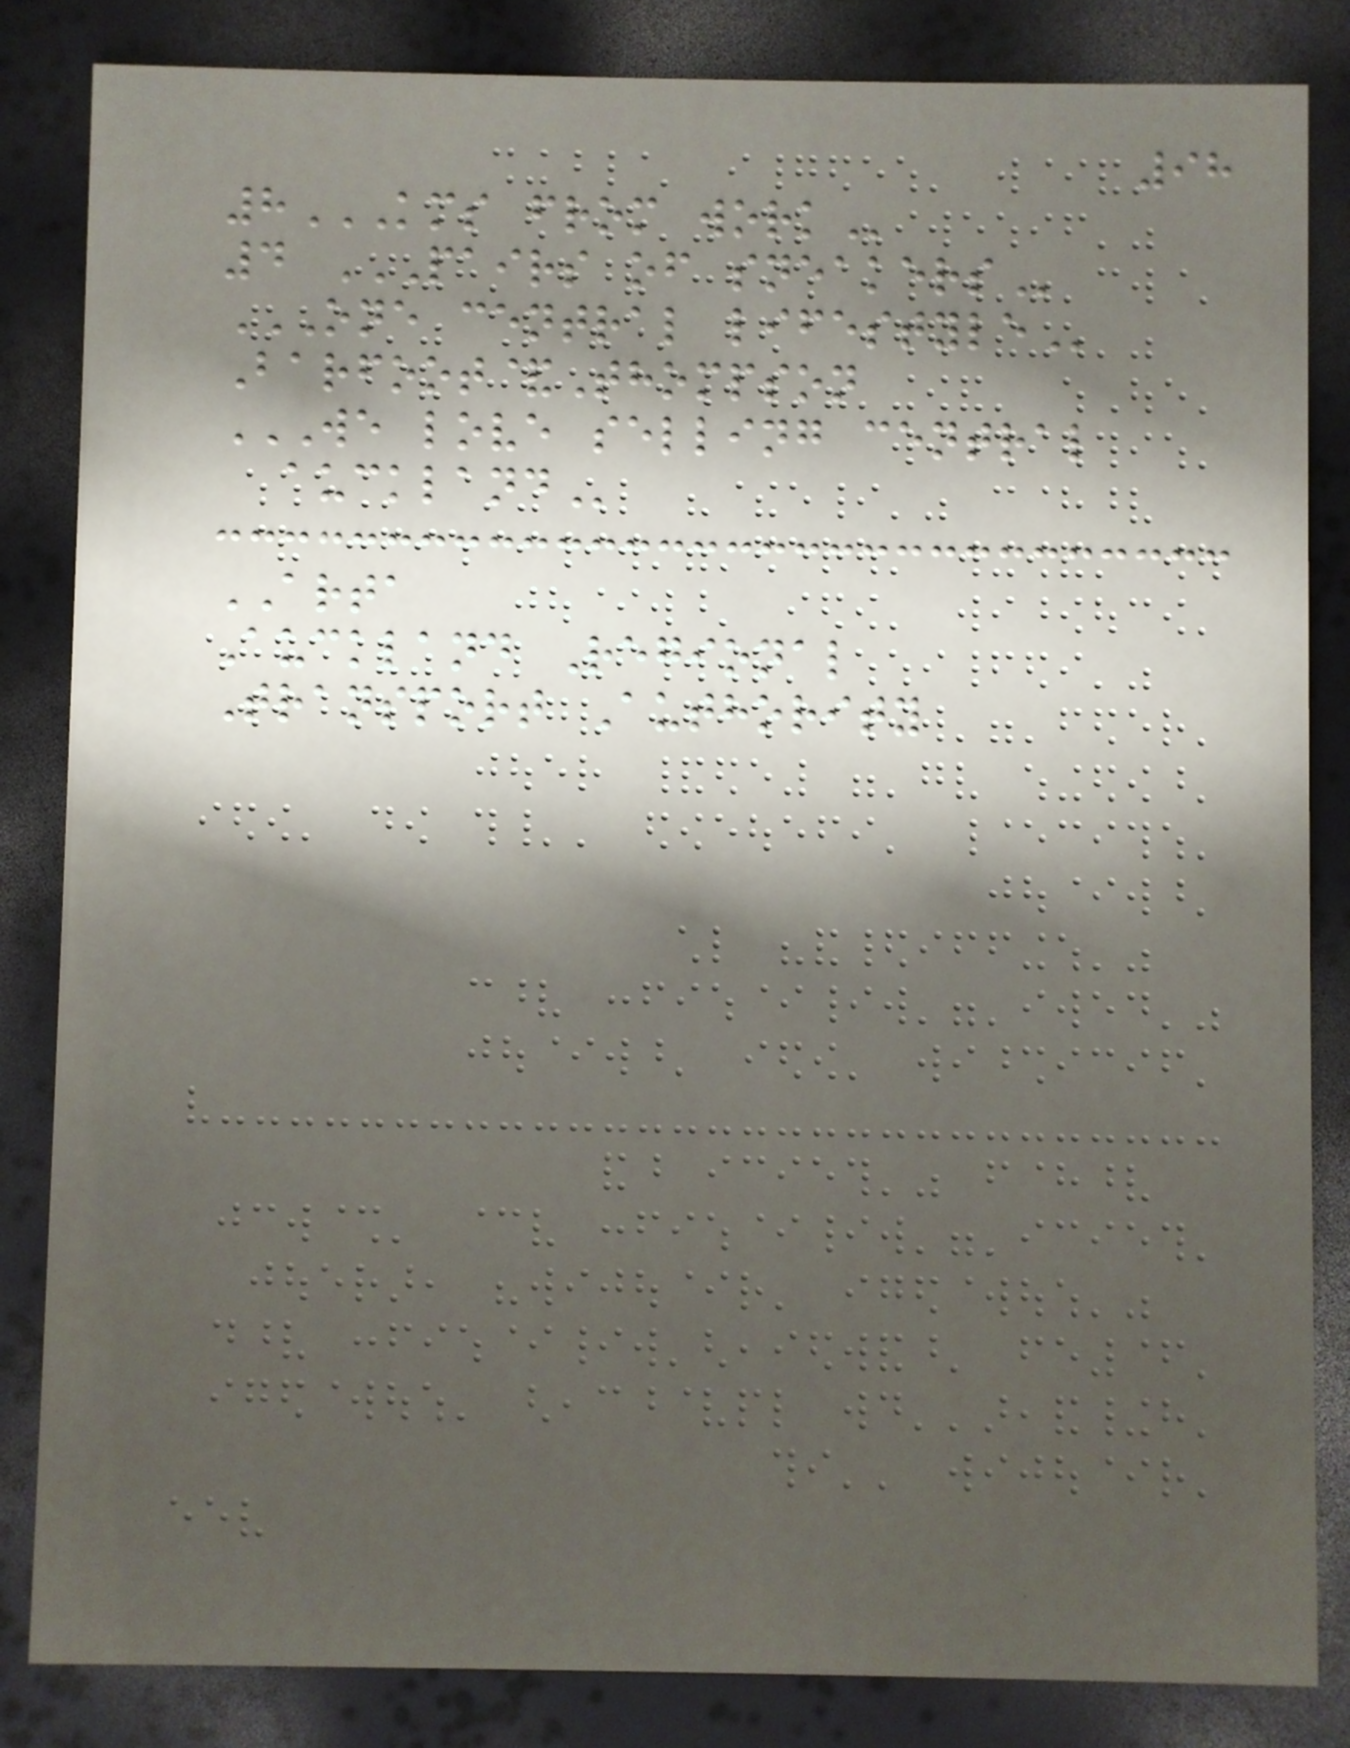98
8KMS FROM WORK
4 PAIRS OF SNEAKERS
ONE CENTRAL LIFESTYLE
Barfoot&Thompson
WE LOVE SELLING CENTRAL
AUCKLAND
ARTA
Auckland Regional
Transport Authority
